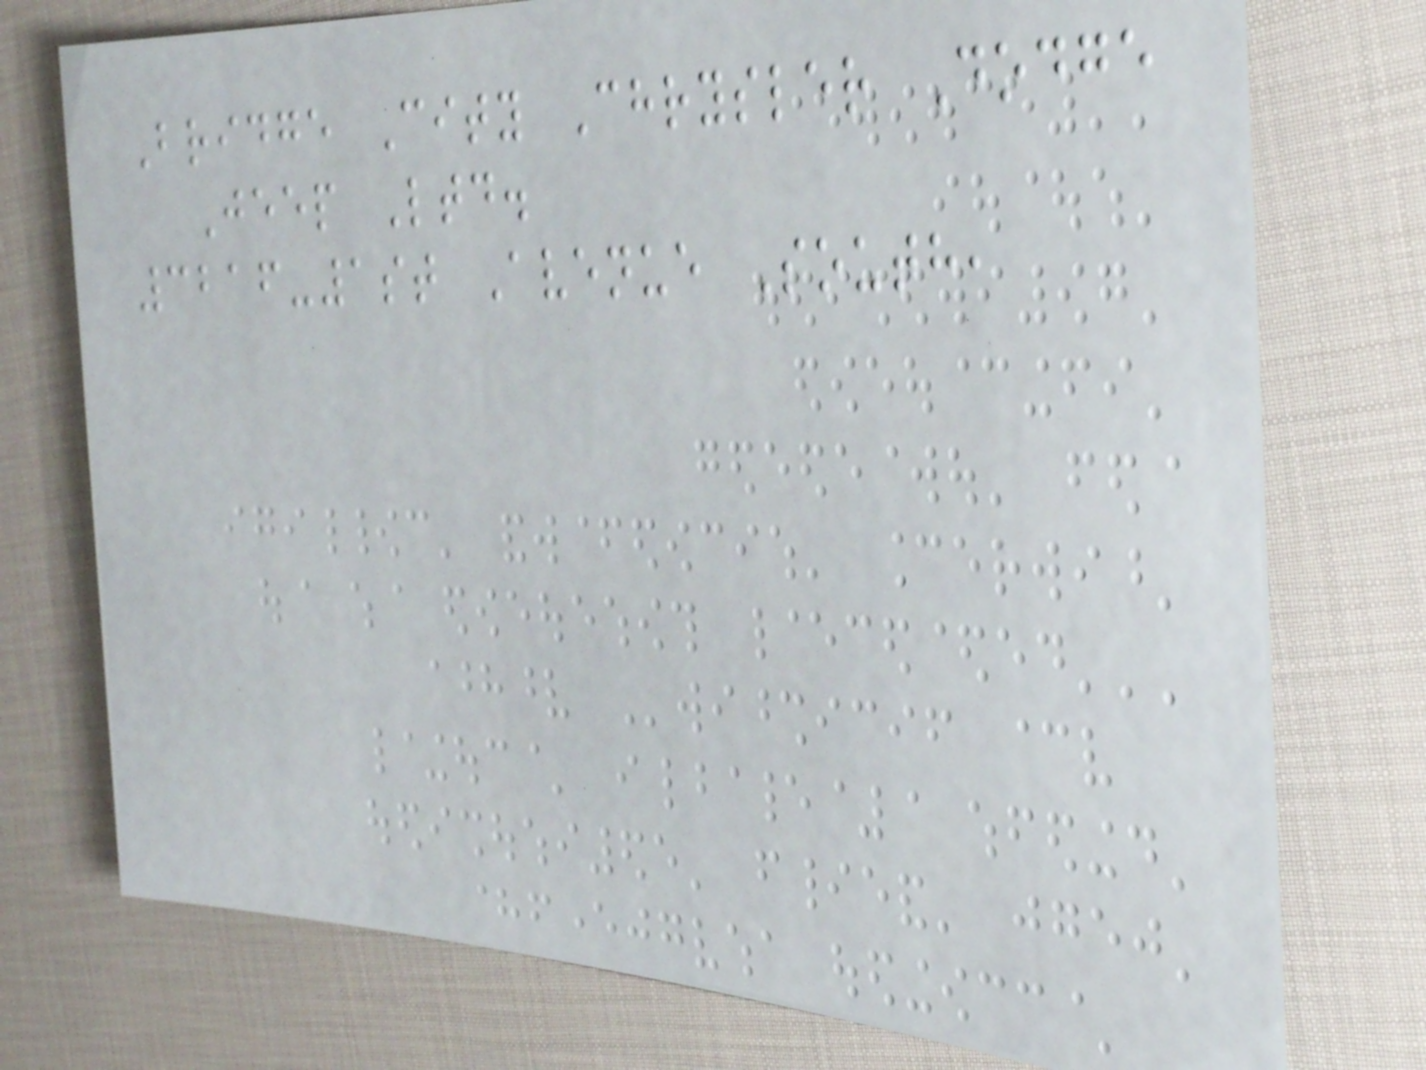Bridge City Chrysler Dodge
Jeep Ltd.
3216-1st Avenue South,
